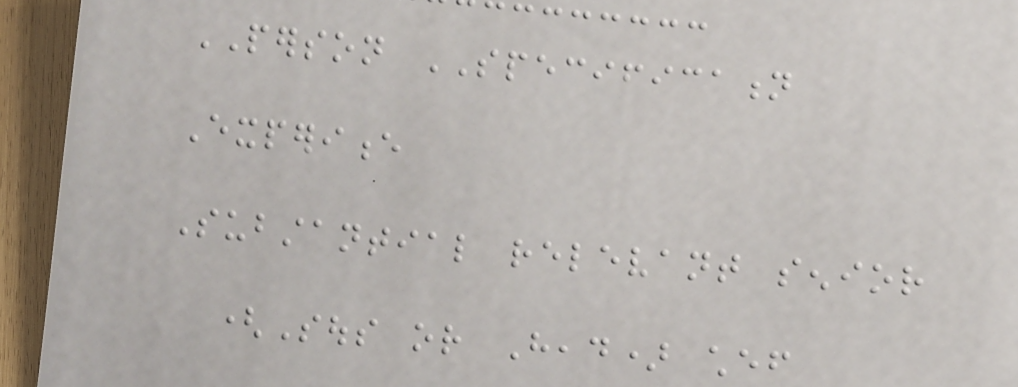PERSON SPECIFICATION
Experience
Substantial relevant senior
(Sous or Head) chef
